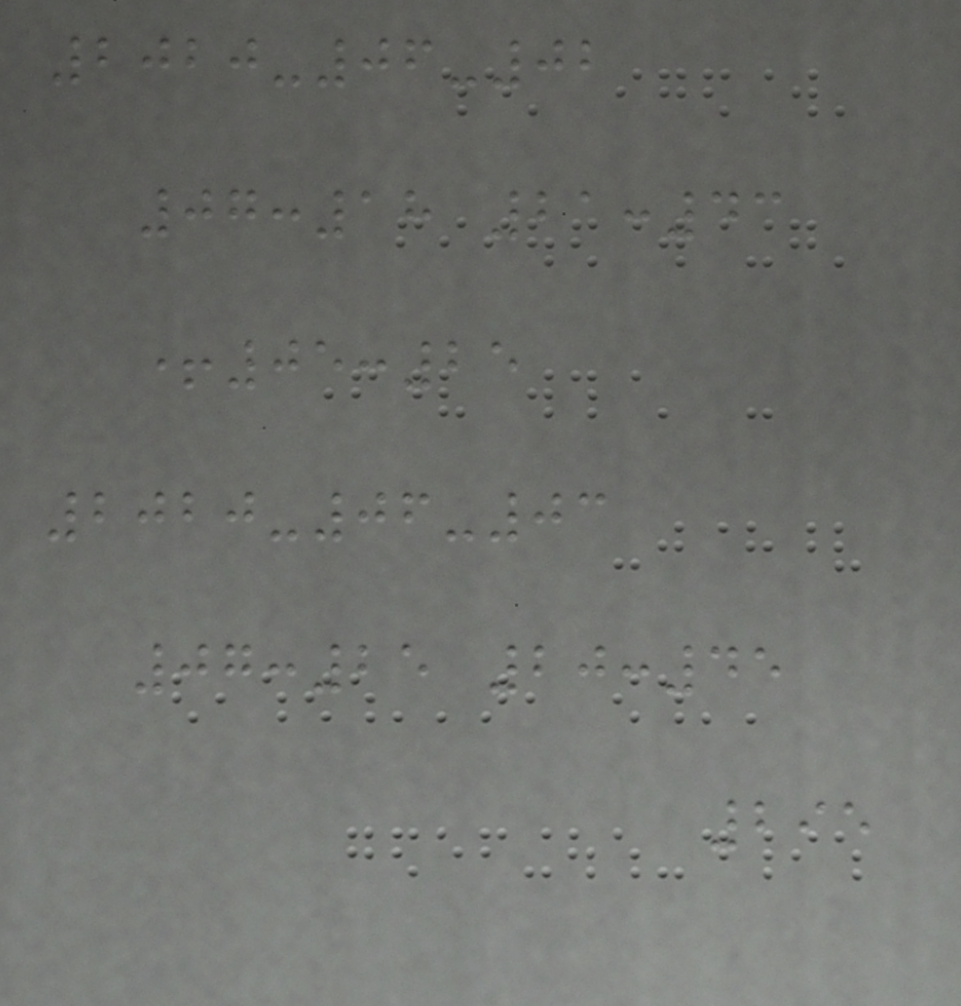2020-06-02
07:18 21:43
+05:25
2020-06-03
07:25 20:45
295
